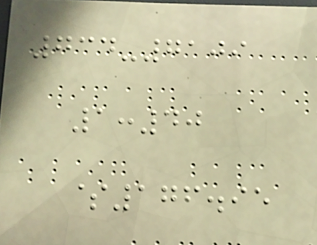734-7109
1:40
$176.95
